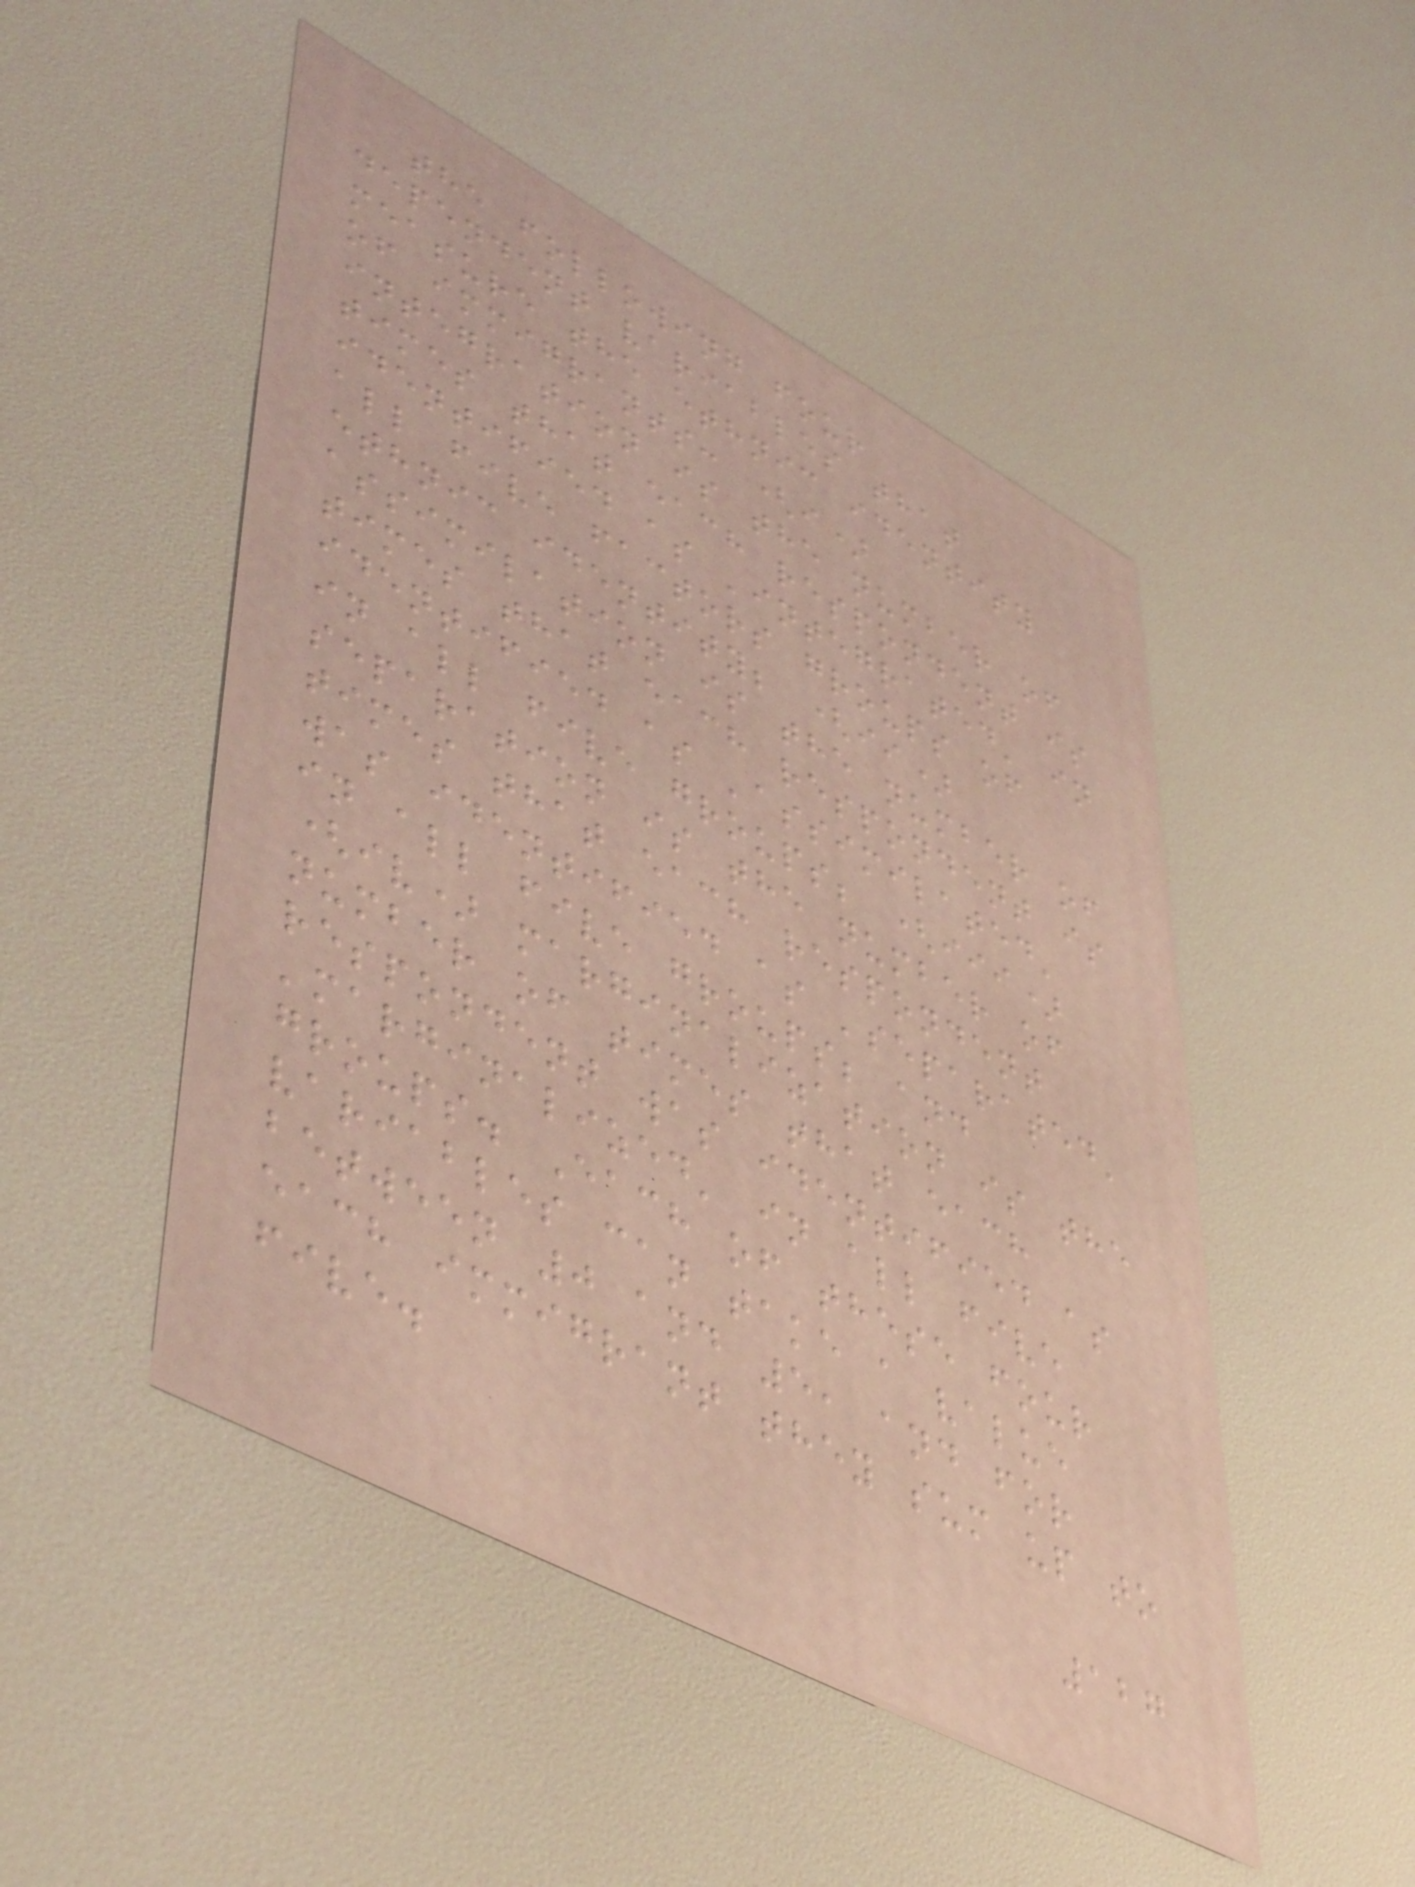the following four
dependent variables that
measure the ethnic identity
of immigrants: (i)
integration is the number of
times that each respondent is
identified as 'integrated' in
all five factors groups of
ethnic identity; (ii)
assimilation is the number of
times that each respondent is
identified as 'assimilated'
in all five groups; (iii)
separation is the number of
times that each respondent
was identified as 'separated'
in all five groups; and
(iv) marginalization is the
number of times that each
respondent was identified as
'marginalized' in all five
groups. Each of these four
variables can take a value
between 0 and 5, and for
each immigrant they sum up to
five.
127
